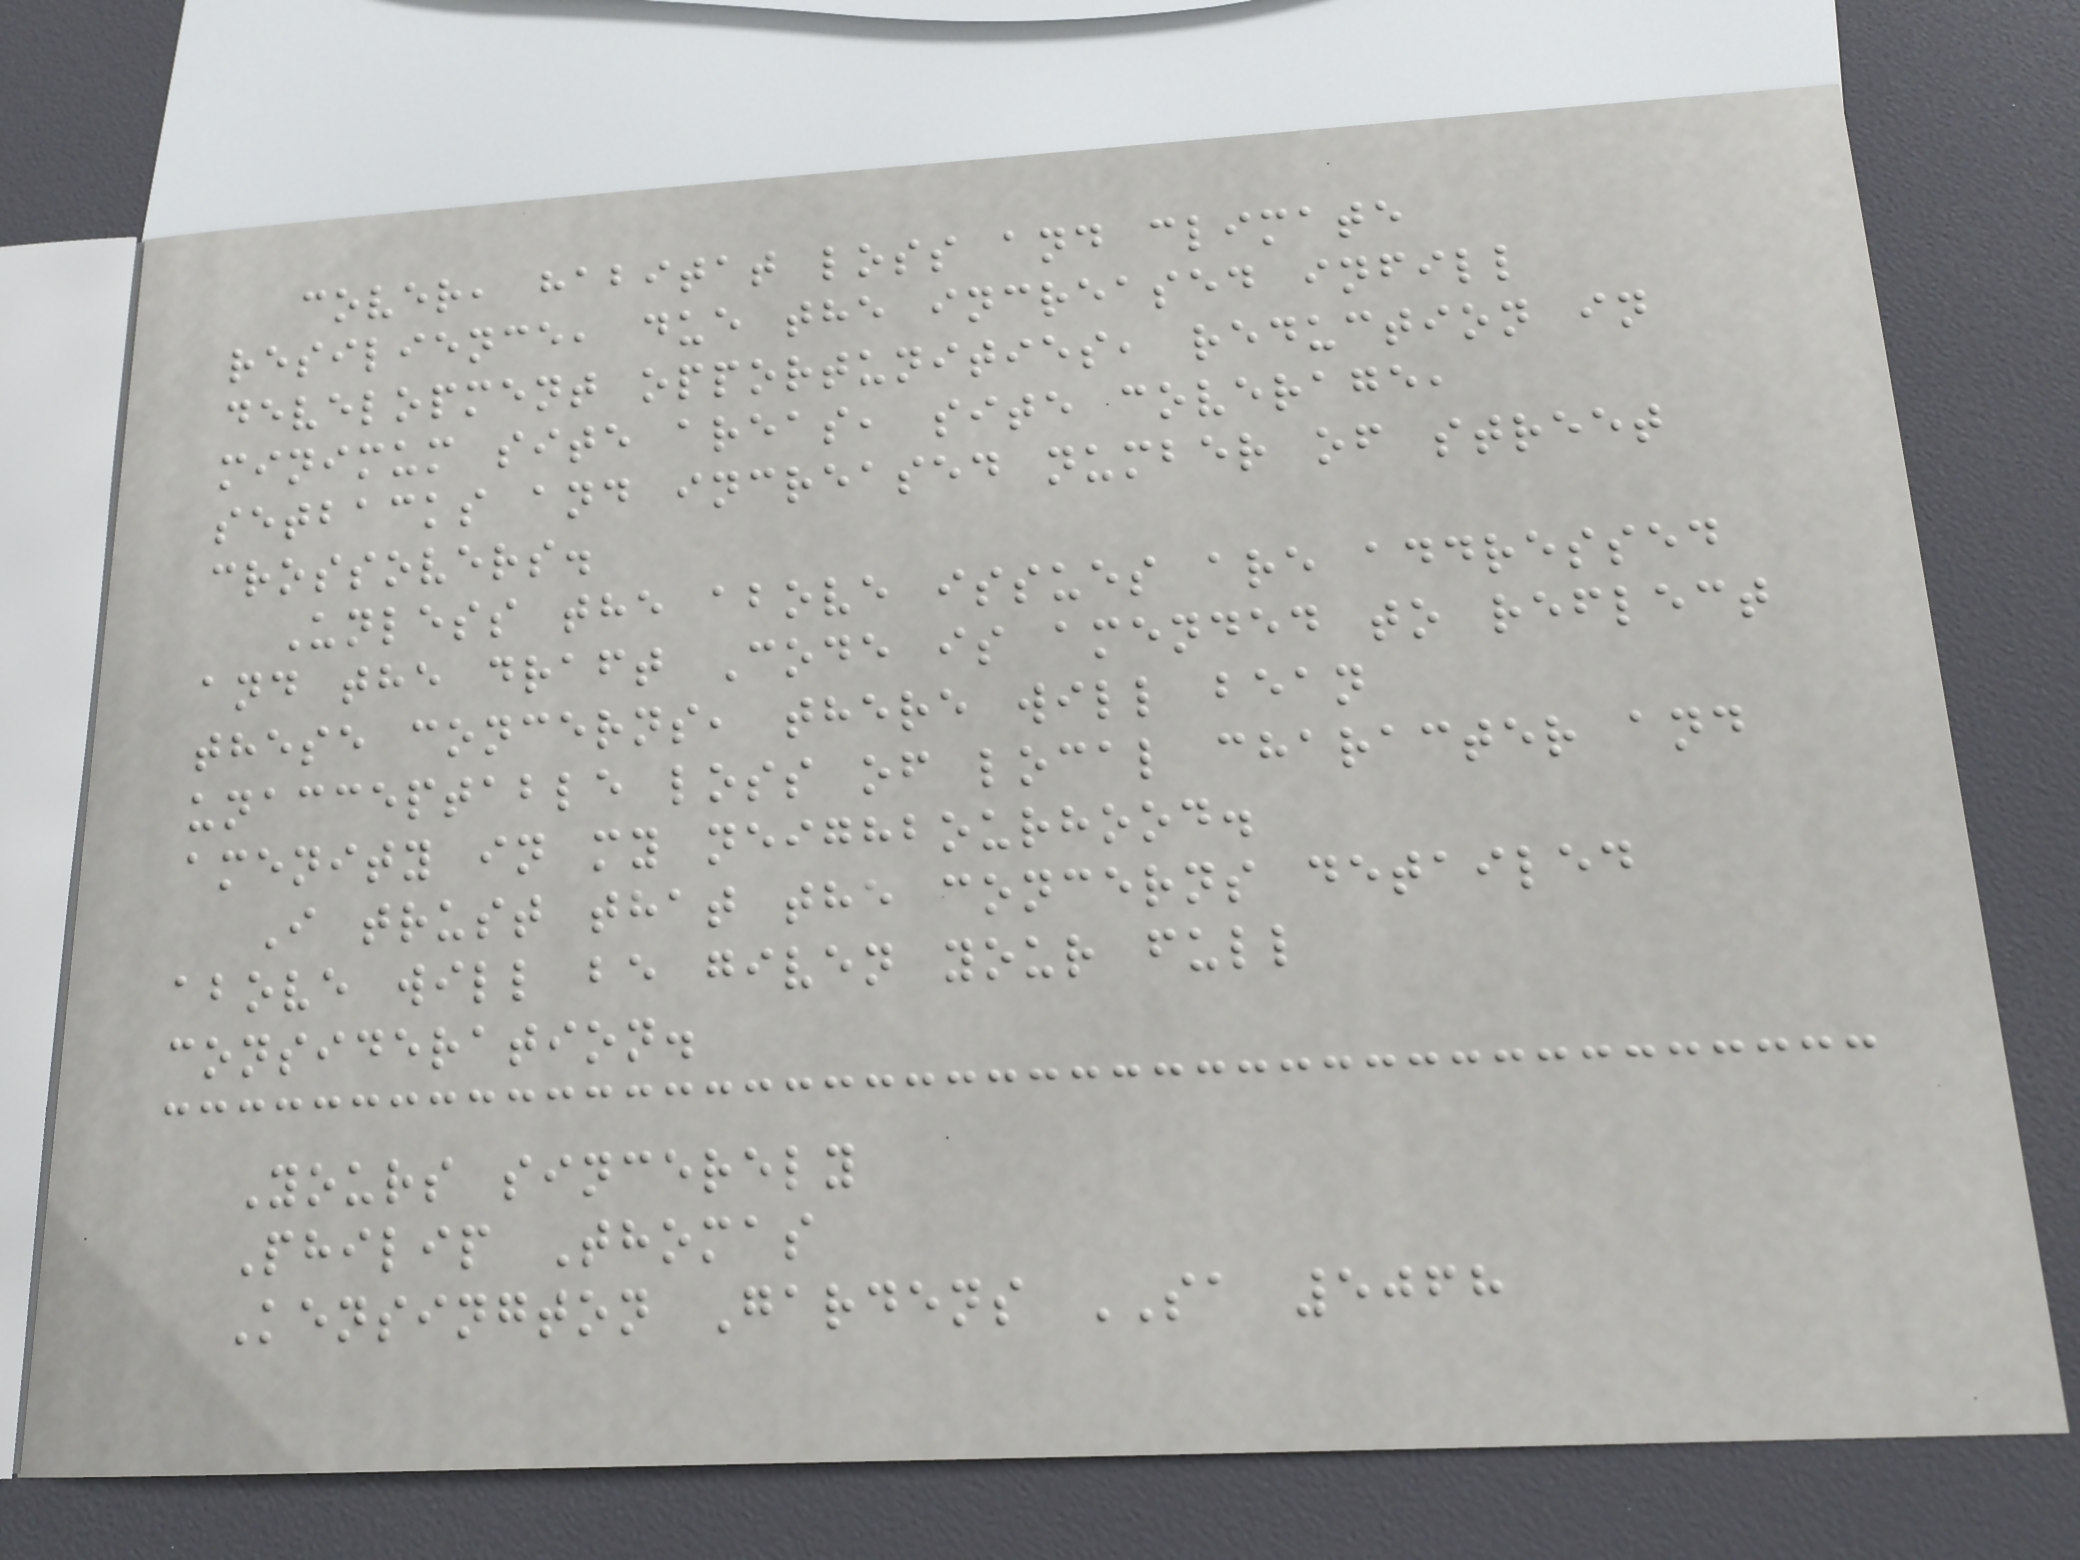cover, habitat loss and climate
resilience, due the increased infill
development opportunities, reduction in
minimum site areas, site coverage,
setbacks and increased number of street
crossovers.
Unless the above issues are addressed
and the draft Code is amended to reflect
these concerns, there will bean
unacceptable loss of local character and
amenity in my neighbourhood.
I trust that the concerns detailed
above will be given your full
consideration.
Yours sincerely
Philip Thomas
Kensington Gardens SA 5068
